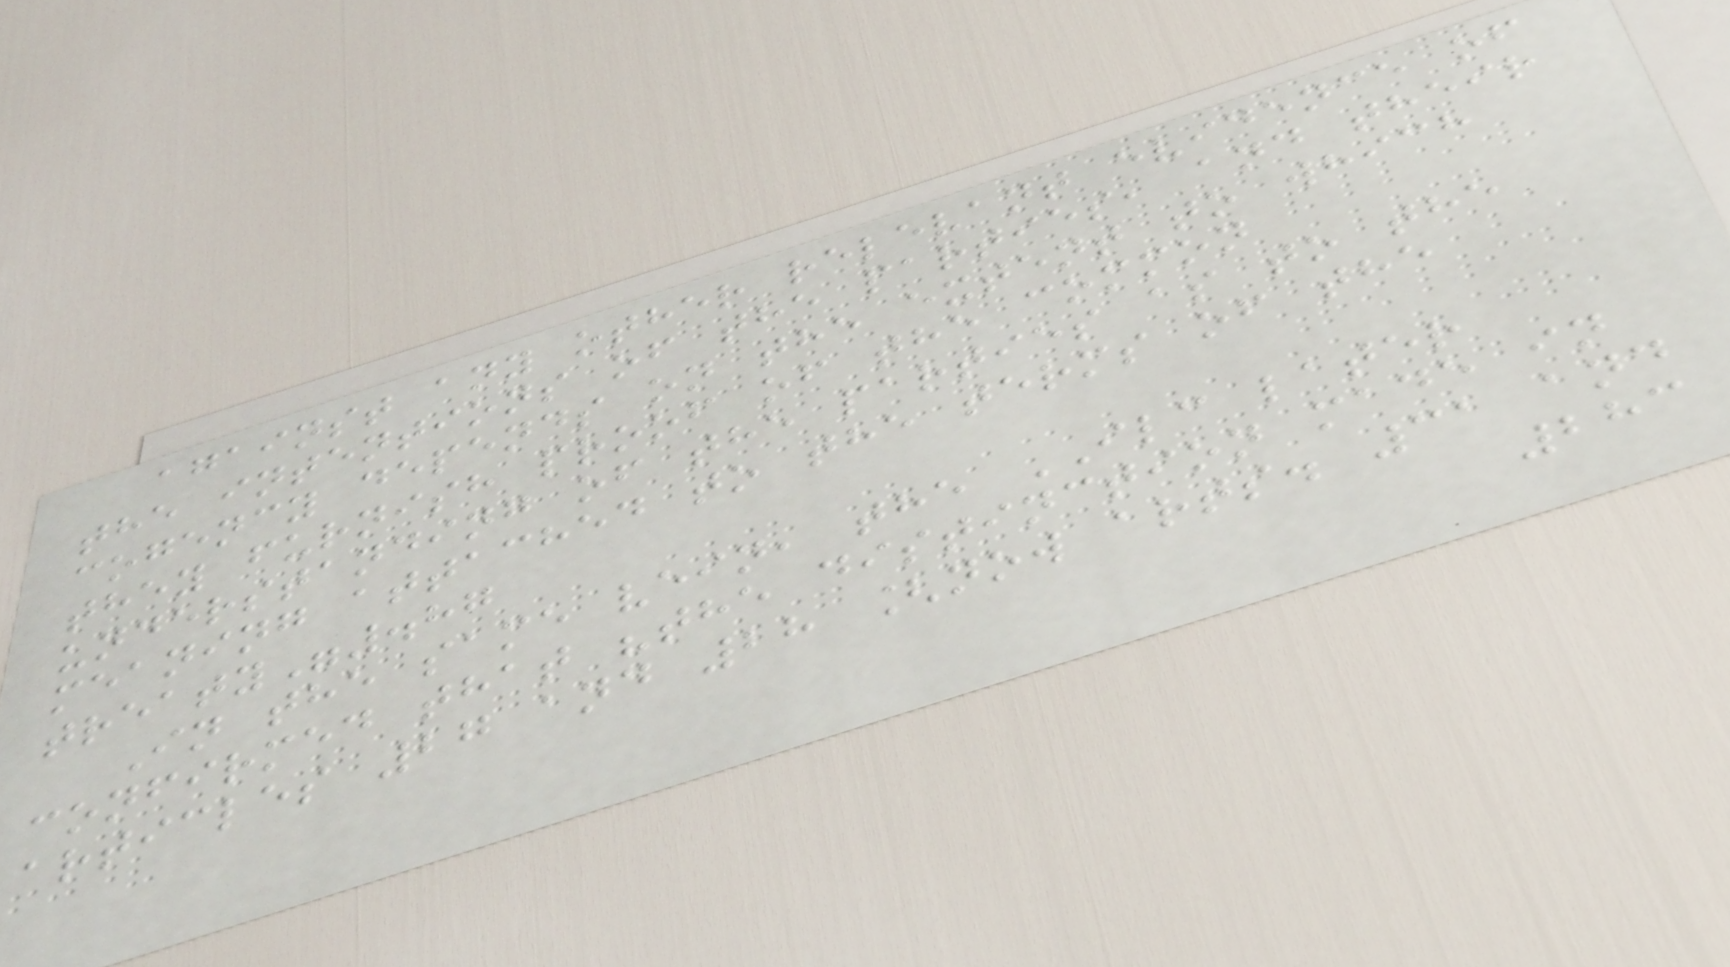against any other relevant evidence of
the intentions of the parties, and their
cogency depends on the extent to which
they furnish proof of the common
understanding of the parties as to the
meaning attached to the terms of the
treaty".87
In the same vein, the ILC later
confirmed that "the distinction made in
articles 27 and 28 [now arts. 31 and
283
